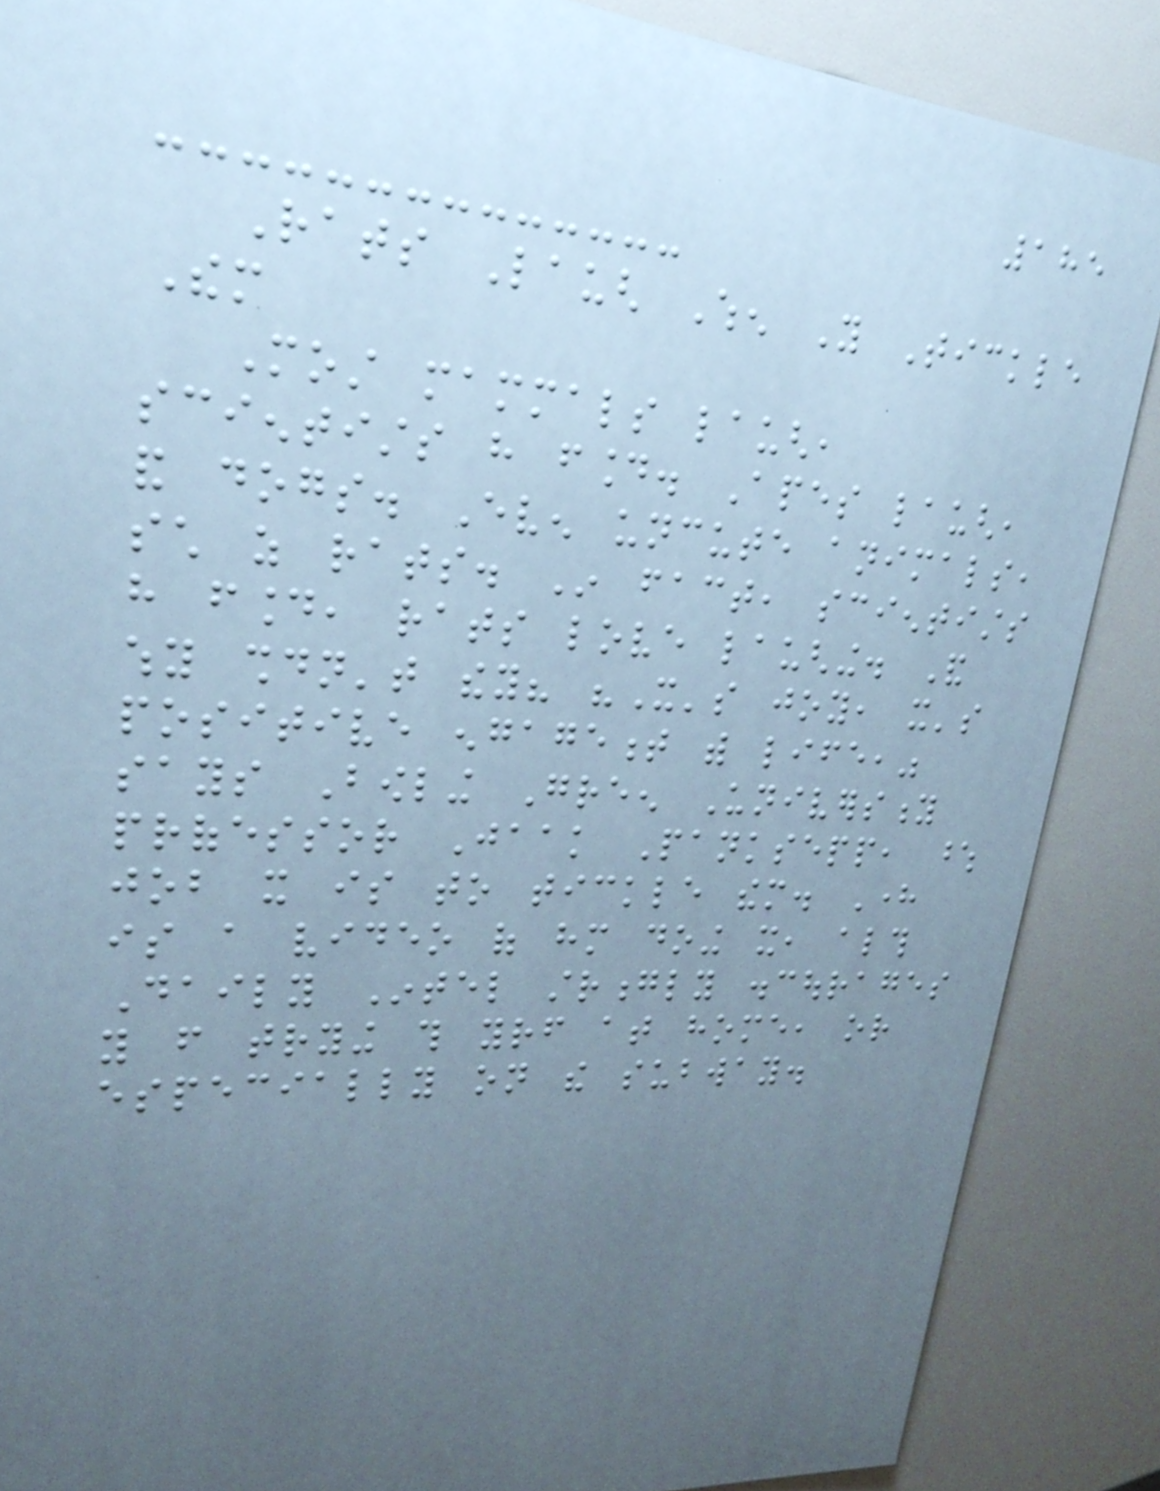185
Rats Laugh When You Tickle
Them
Most mammals laugh,
scientists have found. Apes laugh,
and dogs. Even uncute animals,
such as rats. In fact, scientists
have found, rats love laughing. And
why shouldn't they? "It's joy, it's
positive engagement with life,"
says Bowling Green University
professor Jaak Panksepp, whose
job it is to tickle them. Here
is a video of him doing it, although
Daily Intel strongly discourages
you from trying this yourself at home, or
especially on the subway.
